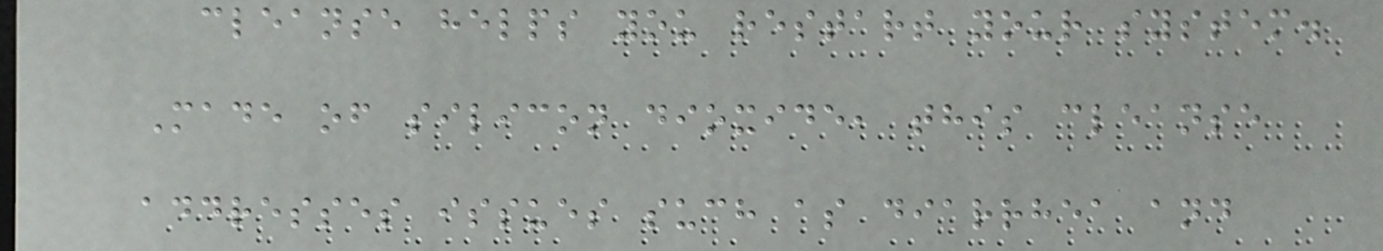cleanse helps you restart your system.
Made of silicon dioxide, this cleanse
addresses issues such as diarrhea and
